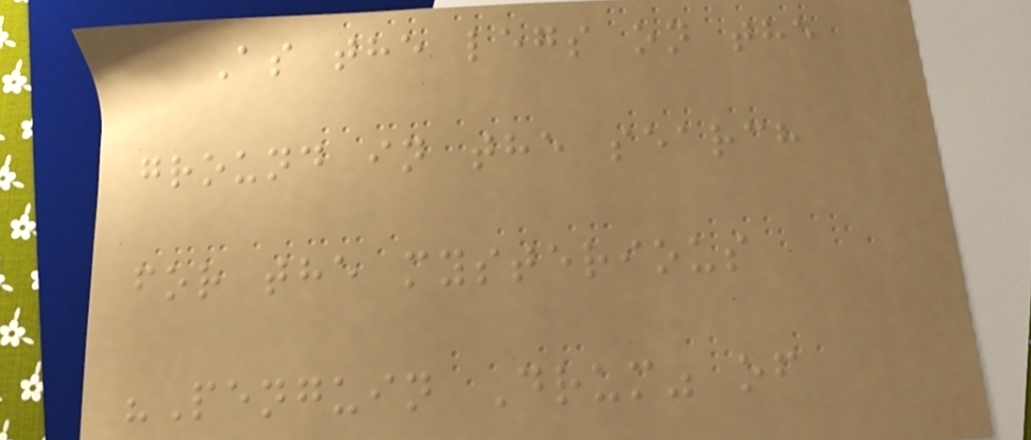As the legs on the
ground in the search
for the mysterious
"Penguin Drum" of
